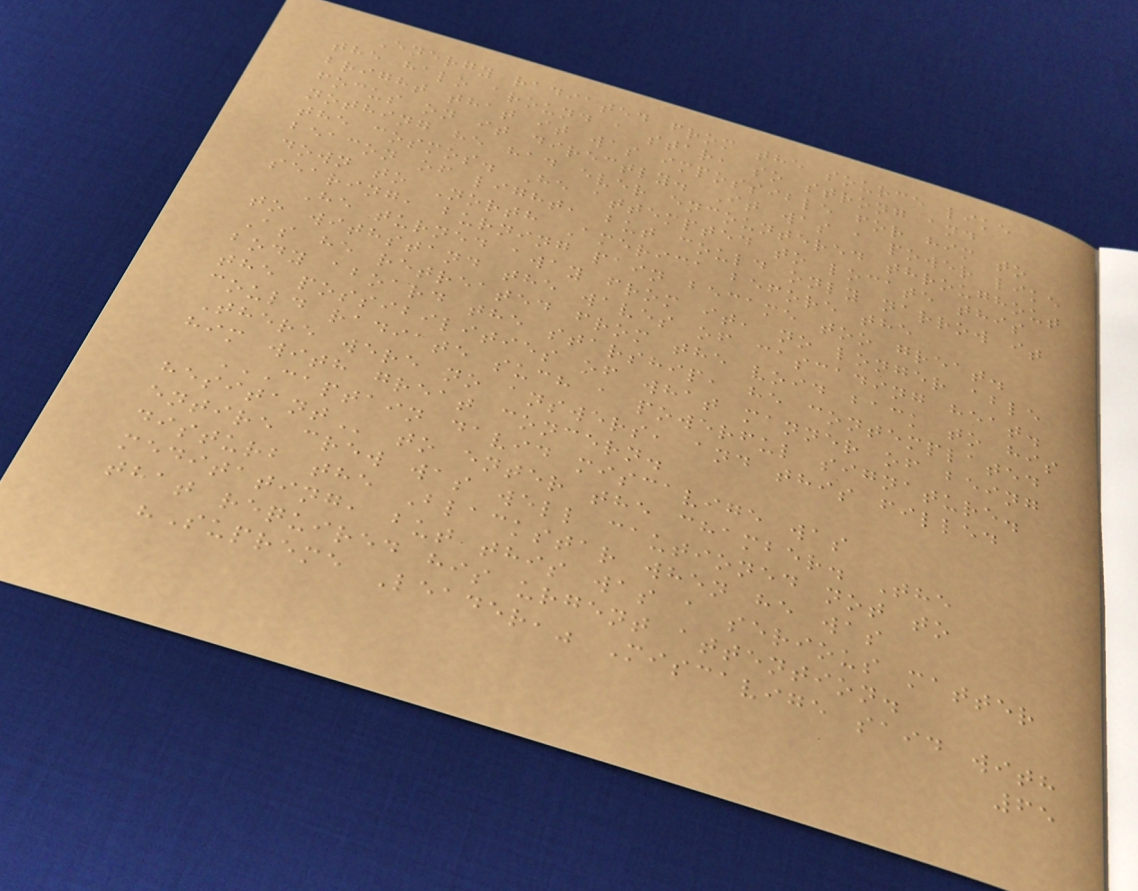Energy radiated from the source like
the halo around a star, so strong and
bright that it was impossible for him to
focus on it directly. It was a power like
nothing he had ever encountered throughout
the cosmos. He attempted to locate this
beacon of light, but could only narrow it
down to North America before the
searing, burning pain became too great.
He turned away from it, no longer able
to withstand the waves of cascading heat.
As he retreated from the void back to his
body aboard the starship, he contemplated
the possibilities of what manner of being
could radiate such a powerful signature.
There were no answers, and this filled
him with great concern.
CAPTAIN DAVID MISCAVIGE WAS
HESITANT to enter the chamber. The
entire crew was well cautioned not to
disturb the Blackstar when he was
meditating, but this was a serious matter
that required his urgent attention.
"Supreme Leader," Miscavige said with
65
